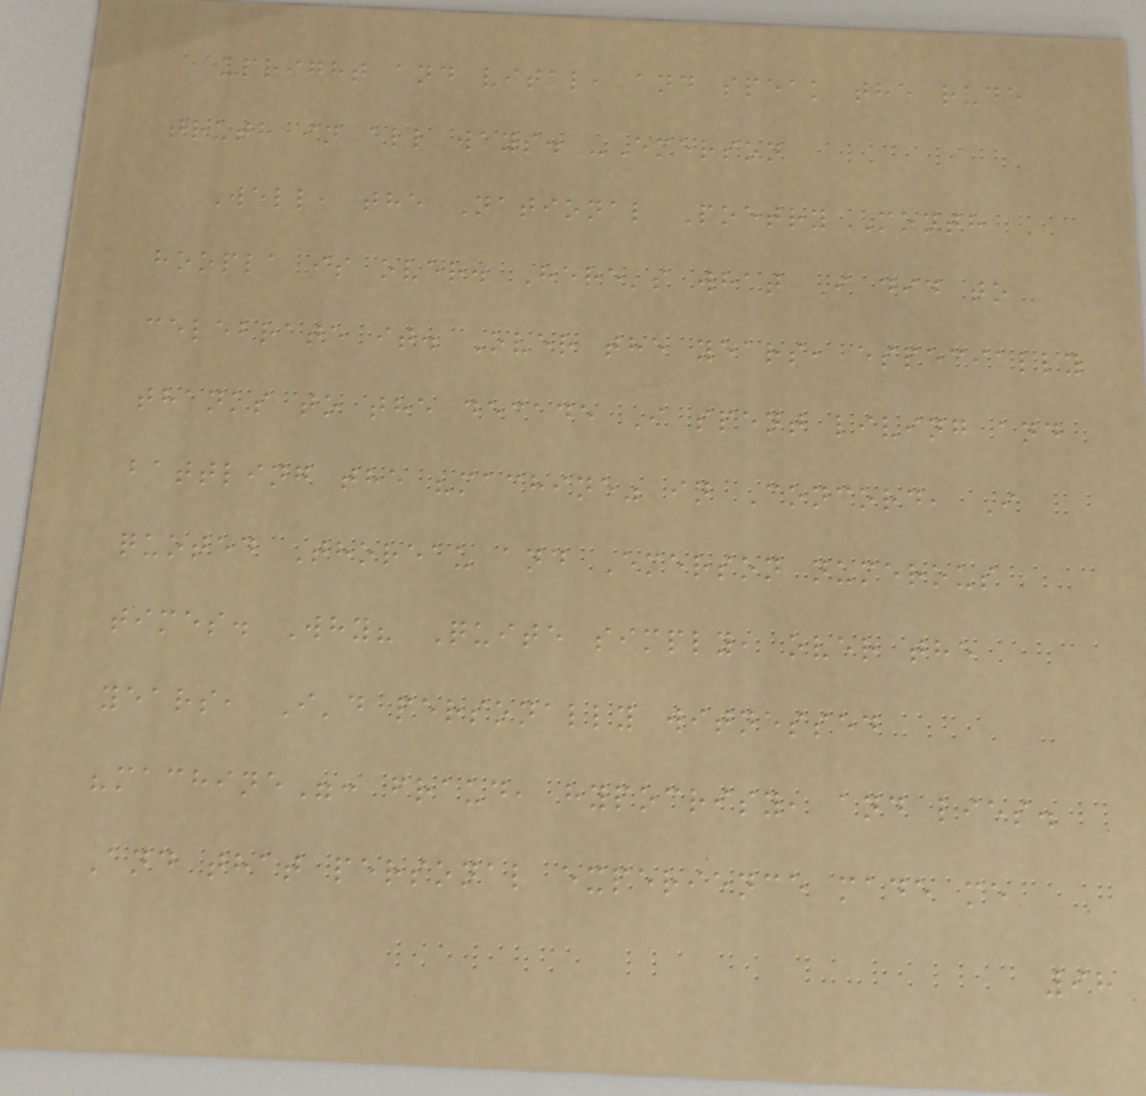upright and vital, and speak the rude
truth in all ways. -Emerson
Well, the National Poetry Month
hoopla is over. Here's what I did to
celebrate it. Over the years, especially
thanks to the decade I spent living and
battling the "machine" in Concord, I
quoted Thoreau and Emerson numerous
times. Why? Quite simply, over the
years, I'd personally witnessed
"machine": fraud, hypocrisy, and lies.
And that personal experience made me
98
